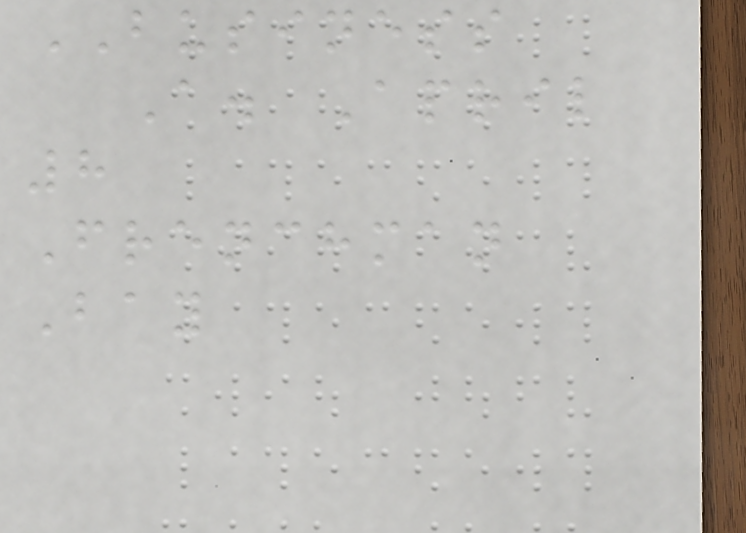BUSINESS
A. April
8
Frenchman
Bay
